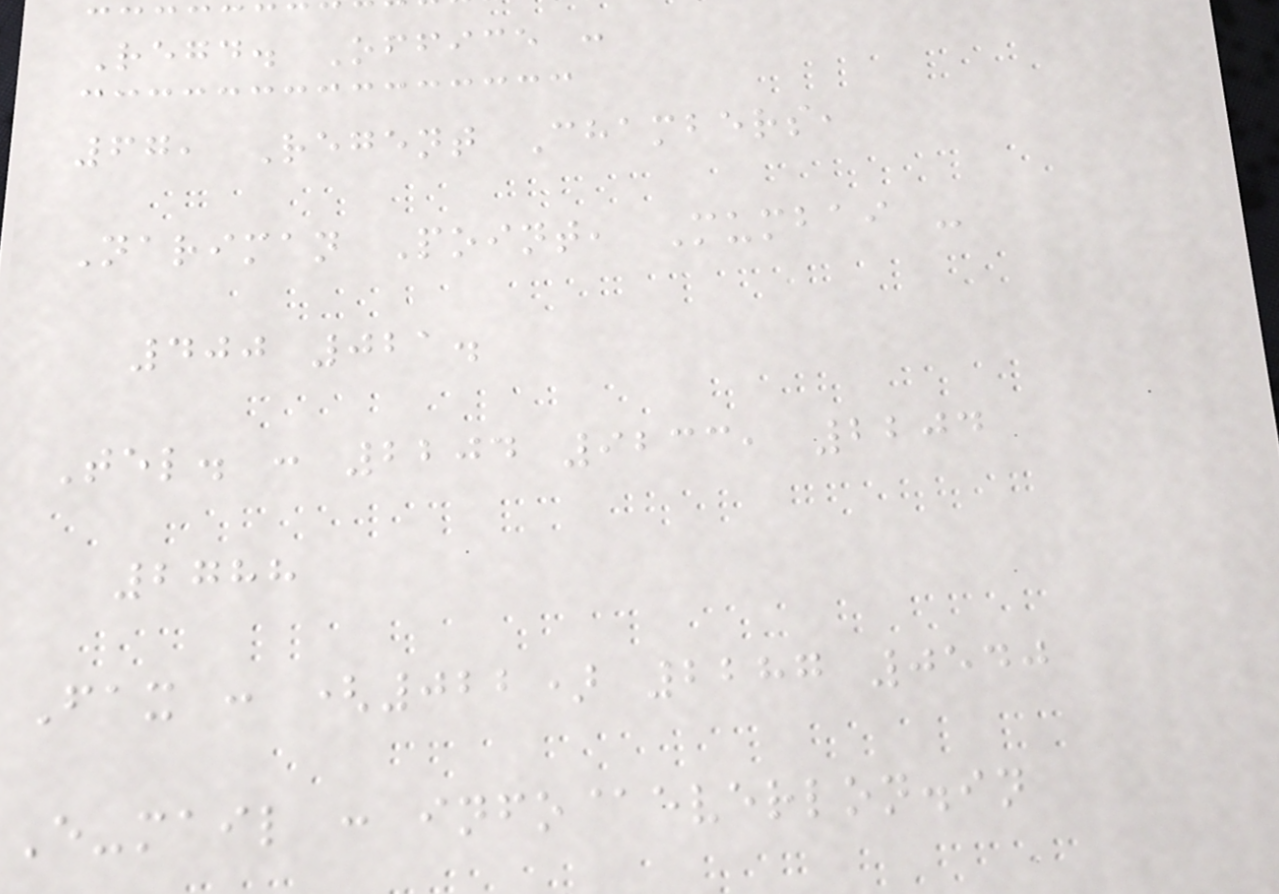Regd. Office :
67, Regent Chambers,
Nariman Point, Mumbai -
400 021.
Tel. : 2204 9233, 2204
2788
Fax : (022) 2287 0540
E-mail : info@everlon.in
